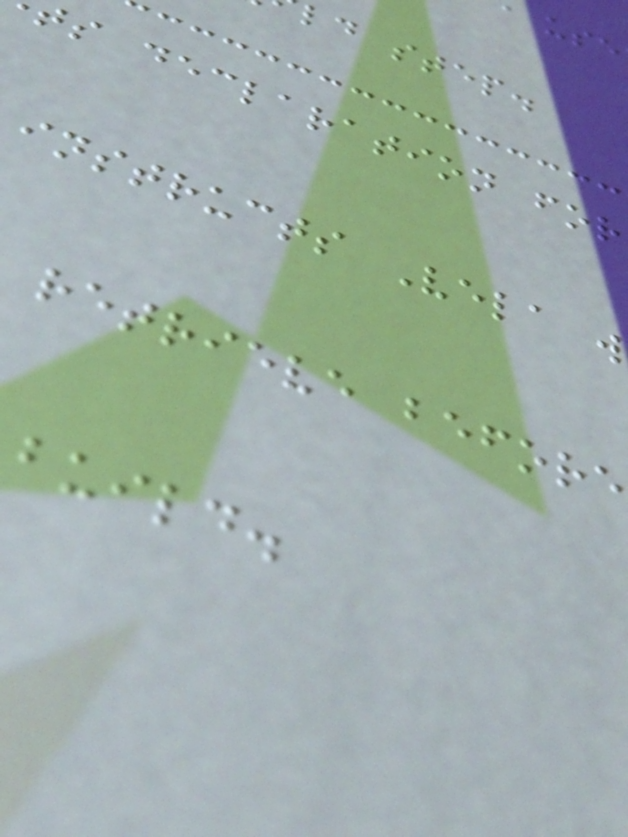ld step.
ts declaration for
instructs Vela w
retrieve before
build.
